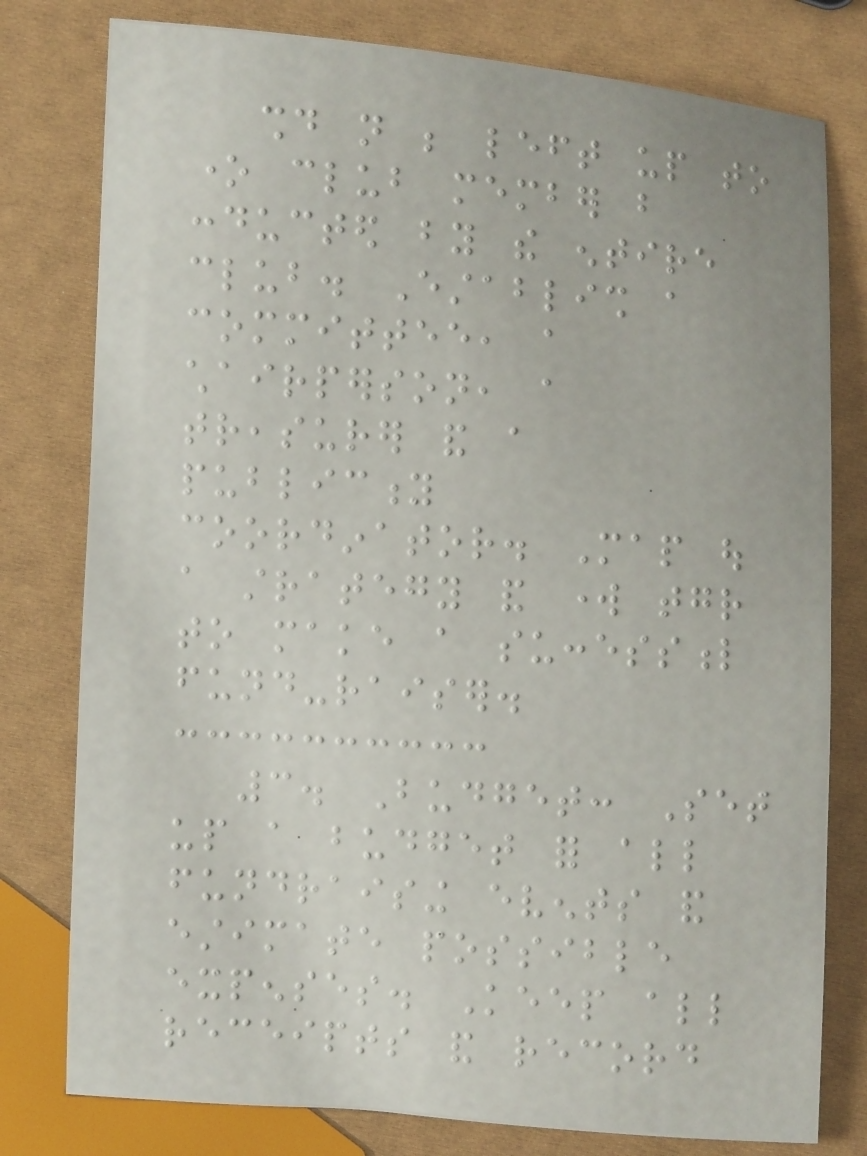should not be left up to
one club member but
conducted by the entire
club. Establish a
committee, a
chairperson, a
treasurer and a
publicity
coordinator. Map out
a strategy and work together
to make a successful
fund-raiser.
3. Budget: Set
up a budget for all
fundraising events and
estimate possible
expenses. Keep all
receipts and record
